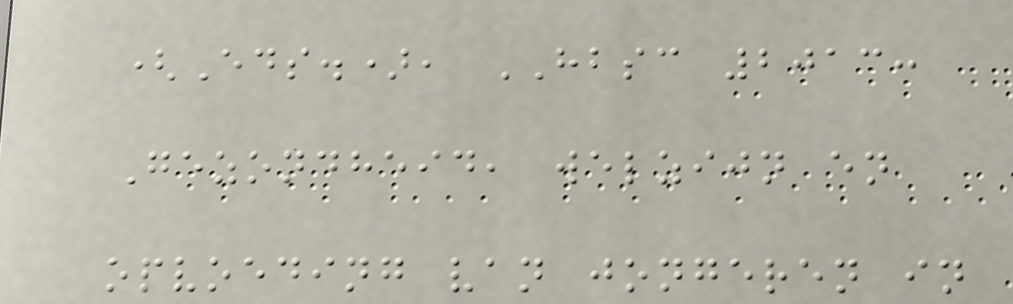(Eds.), HBSC 2013:
Gezondheid, welzijn en
opvoeding van jongeren in
